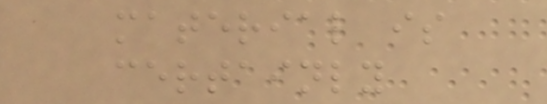material is
certainly
